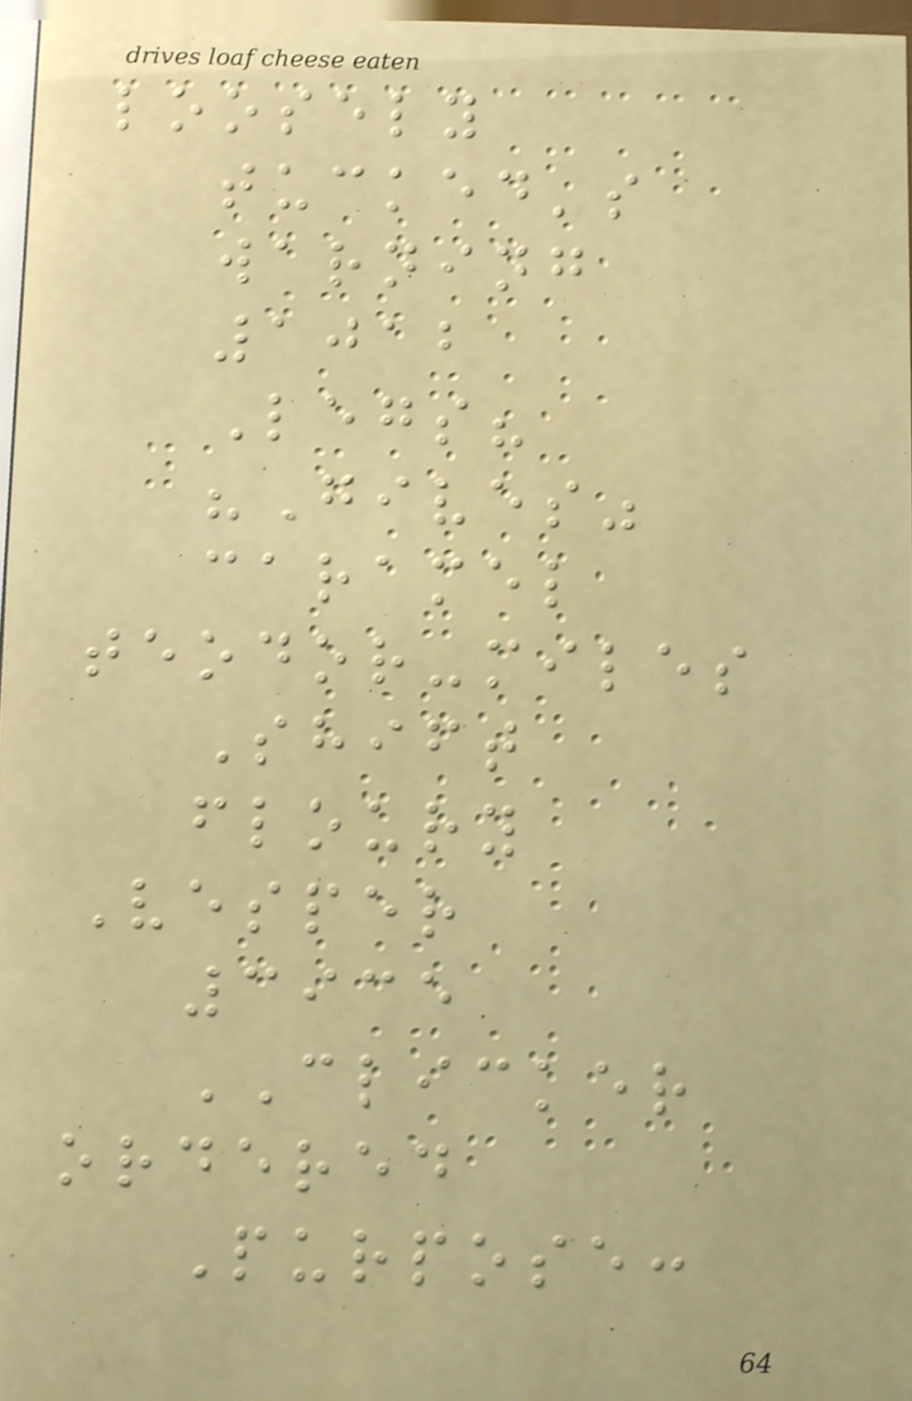loosely
tucked's
warning
1012
Legs?
"Gives"
caramel
teodor-miles
Shift
floury
Vesper
3935
CLICKER
ordered
Purpose:
